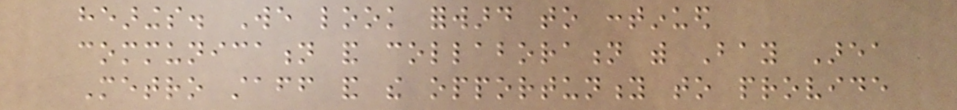hearings. We look forward to continued
communication and collaboration with Bay Area
Metro staff and the opportunity to provide
